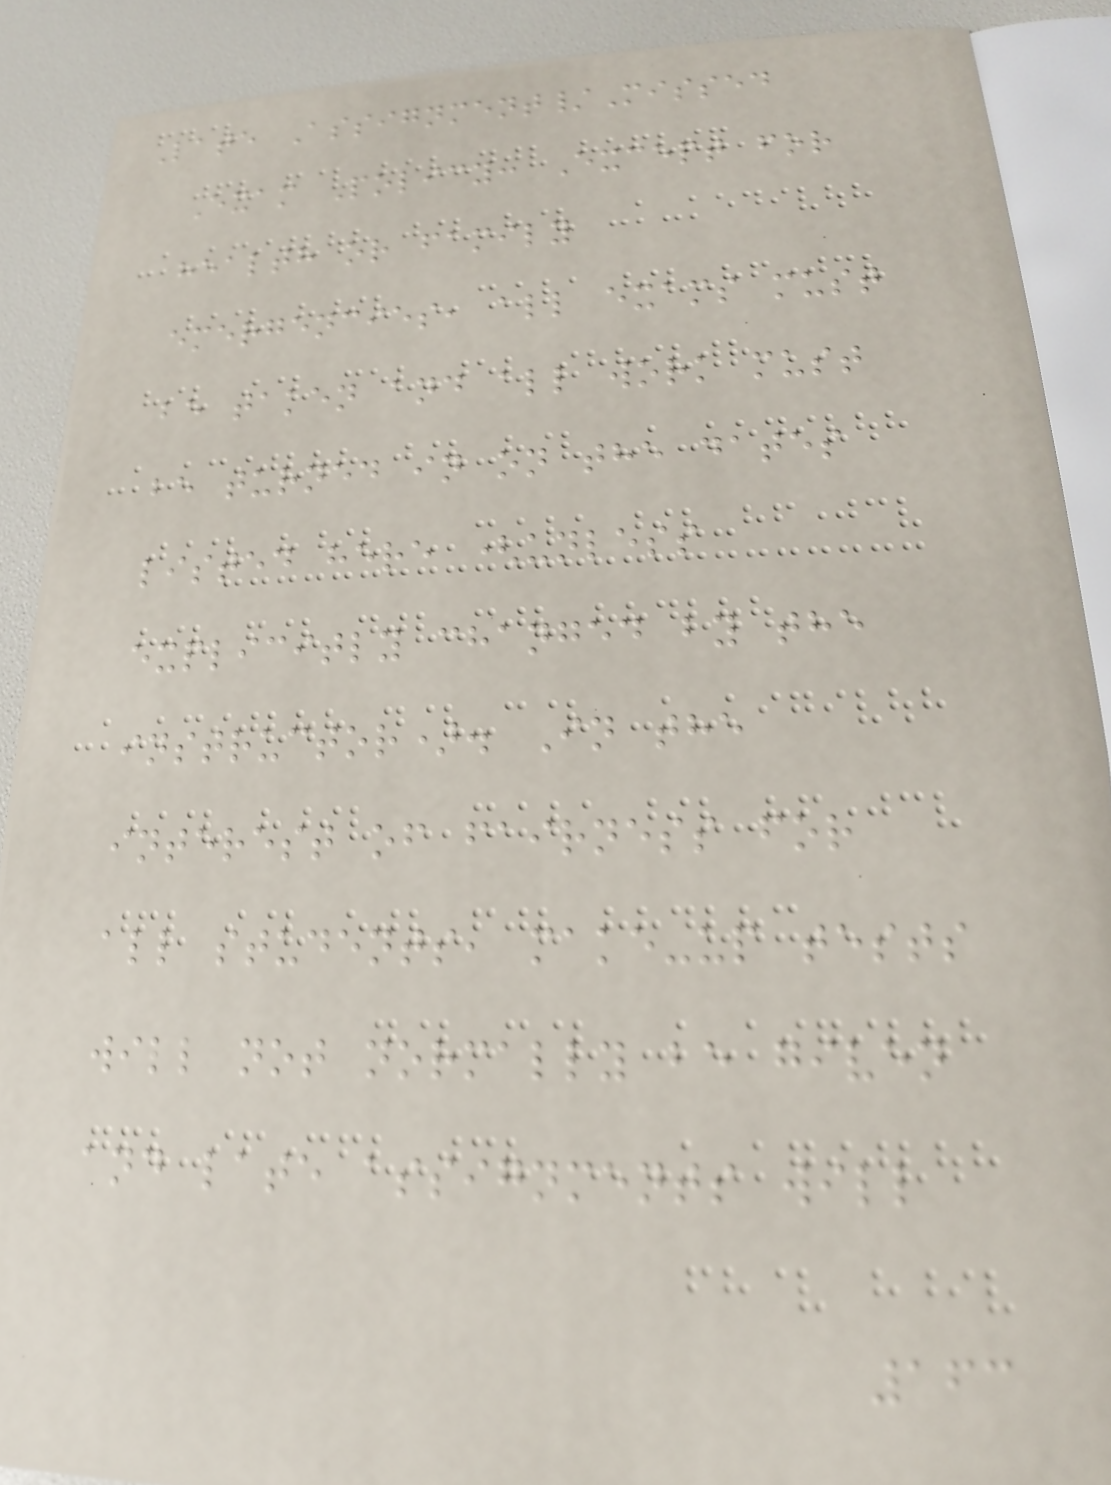Late Assignment/Missed
Exam Policy: Except for
health or family
emergencies, all exams must
be taken and all work must
be turned in on the dates
listed here (unless
explicitly changed by the
instructor). In the
interest of fairness for
all students, make-up tests
will not normally be given
and late assignments will
163
